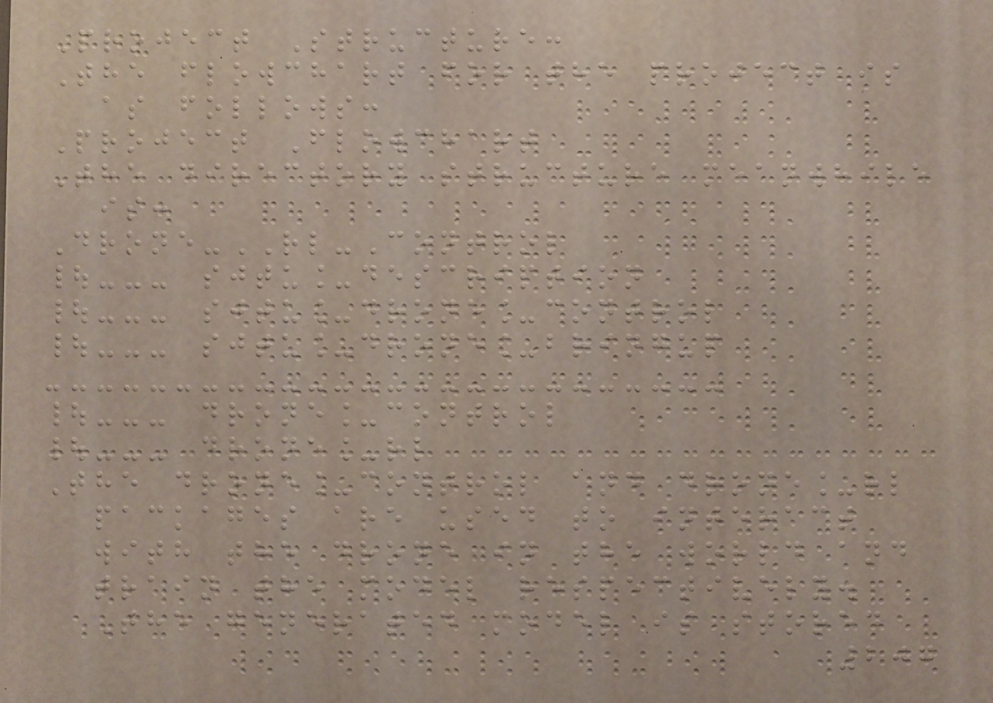Project Structure:
The flowchart for the project is
as follows:
Project Flowchart
The directory structure meanwhile
is:
Drone-RL-Control
|--- sjtu_description
|--- sjtu_drone_control
|--- sjtu_drone_bringup
|--- drone_control
|--- drone_rl
The drone_control and drone_rl
packages are used to interact
with the drone in the world and
train the model respectively.
The generated model is stored
207
